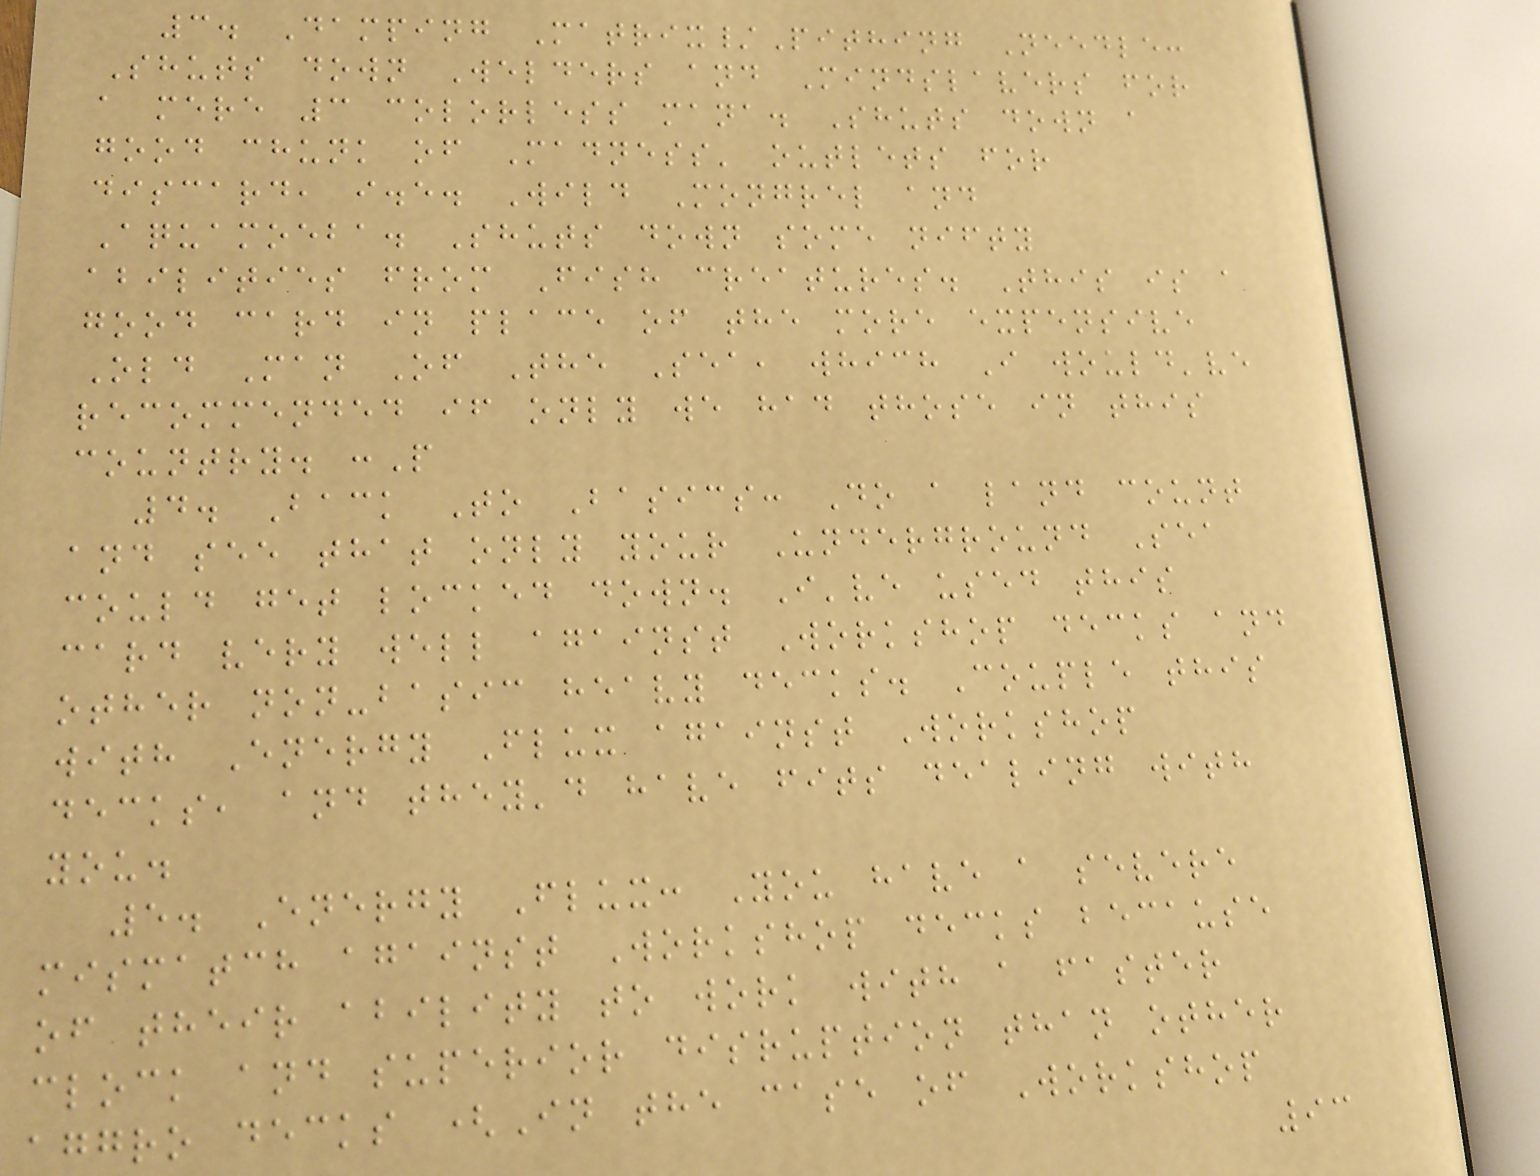3. Damping Matrix/Pithing Needle:
Shuts down Welders and Mindslavers for
a mere 3 colorless mana. Shuts down a
good chunk of Madness' outlets for
discard, i.e. Wild Mongrel and
Aquamoeba. Shuts down some nifty
abilities from Fish creatures. This is a
good card in place of the more expensive
Old Man Of The Sea, which I would've
recommended if only we had those in this
country. :P
4. Back To Basics: Do a land count
and see that only your Underground Sea
could get locked down. I've used this
card very well against Workshop decks and
other non-basic heavy decks. Couple this
with Energy Flux against Workshop
decks, and they'd have fits dealing with
you.
5. Energy Flux: You have a severe
mismatch against Workshop decks because
of their ability to work with a faster
clock and superior disruption than other
aggro decks (In the case of Workshop
93
